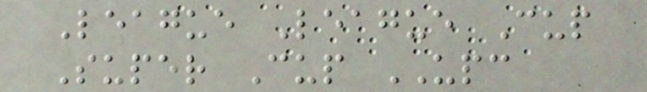League League Cup
Super Cup UPC
